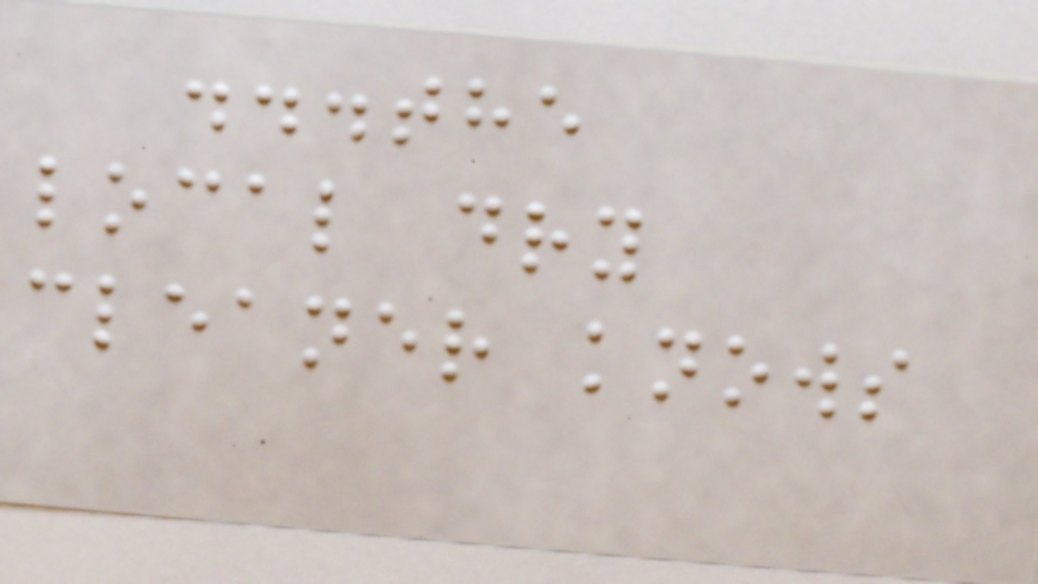...the
local dry
cleaner knows
